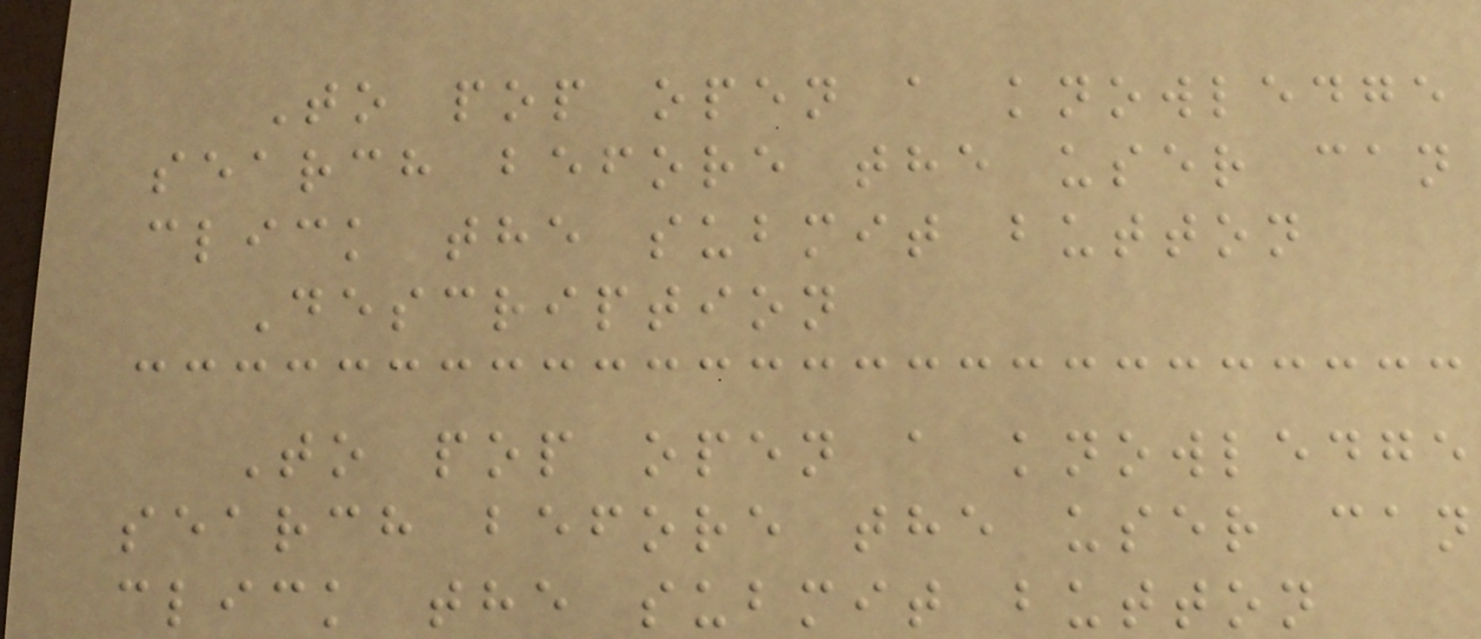To pop open a knowledge
search before the user can
click the submit button
Description
To pop open a knowledge
search before the user can
click the submit button
